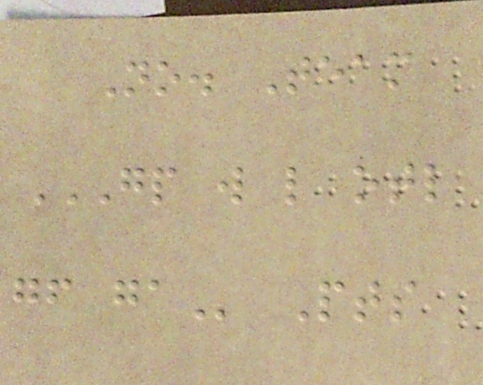No. Team
GP W L OTL
GF GA Pts
